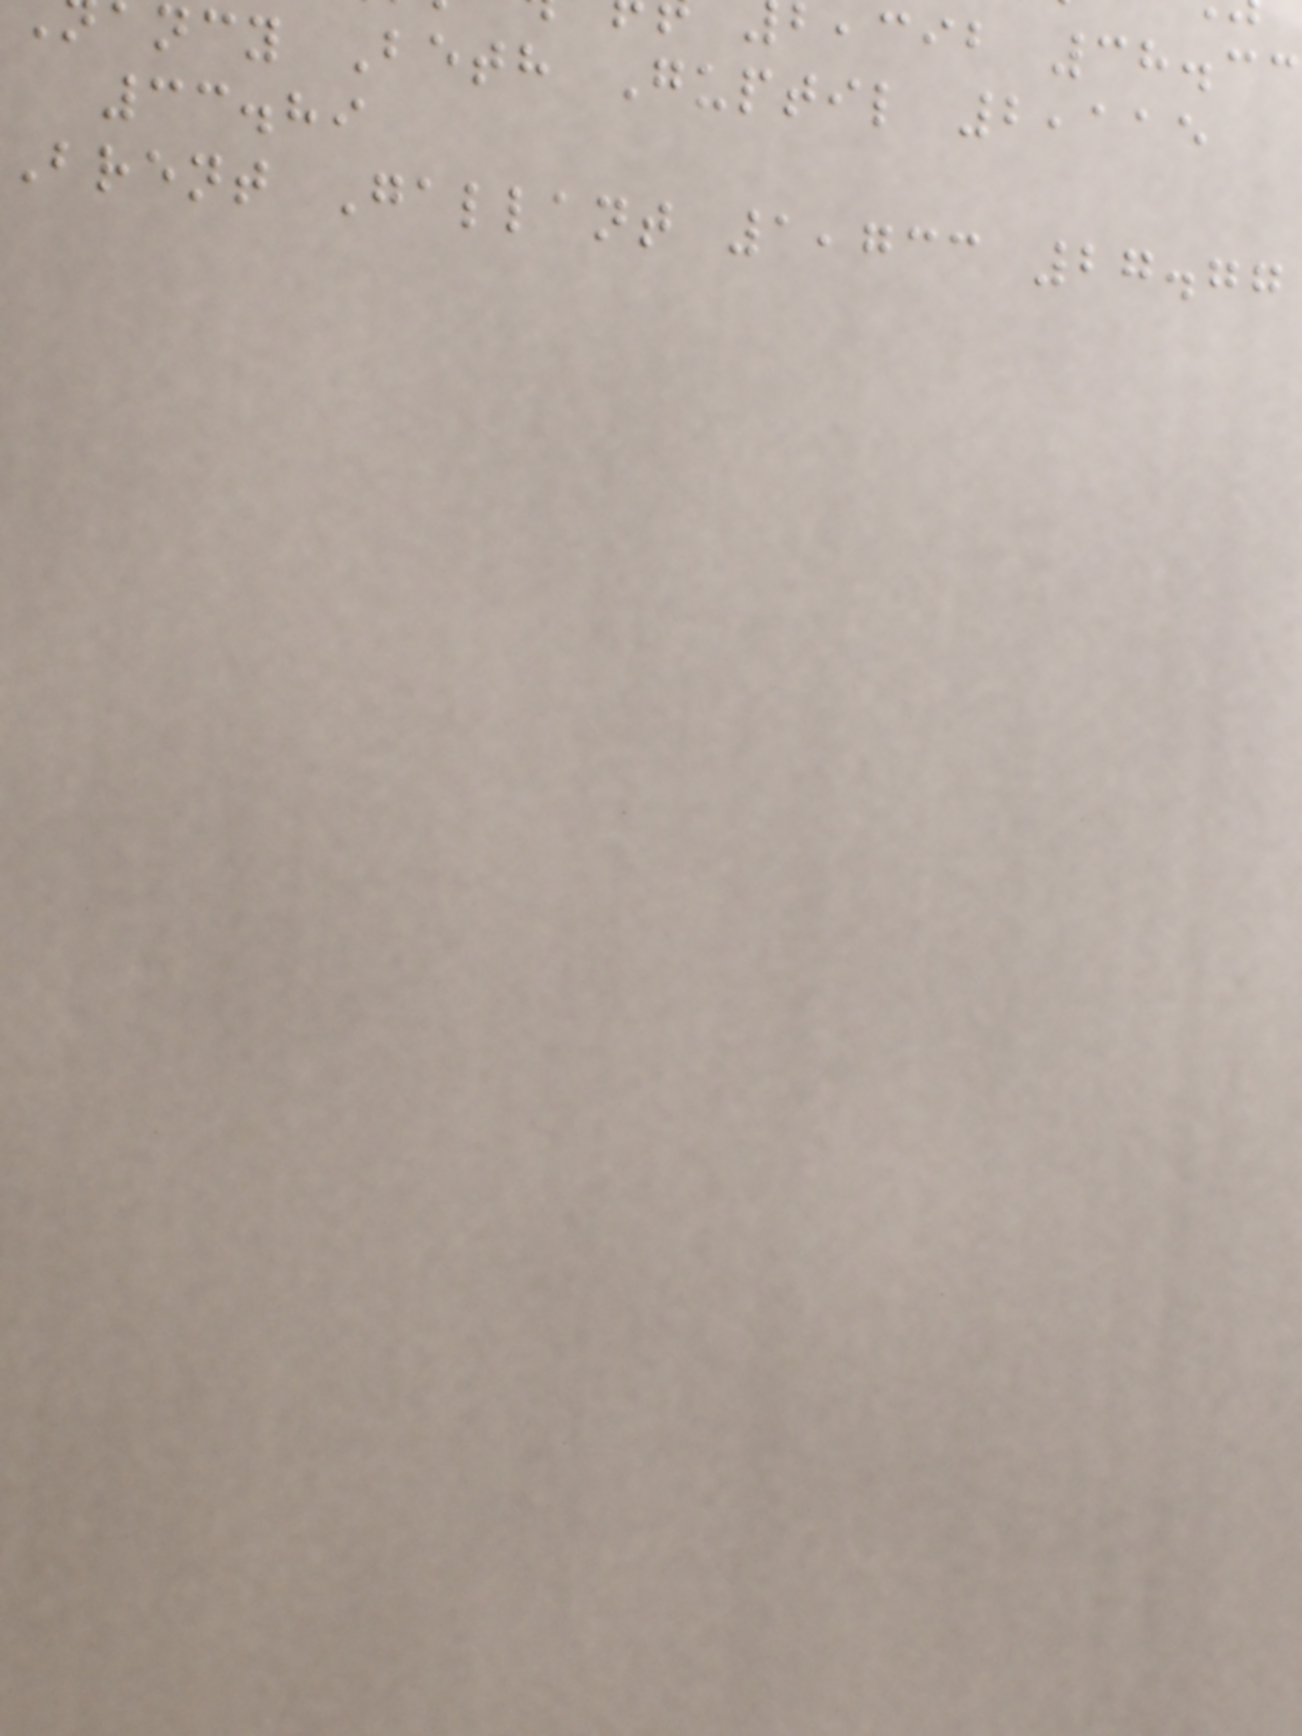,cib 38.33
ncy Beth Guptil 2,115
33.89
Brent Gallant 1,733 27.77
